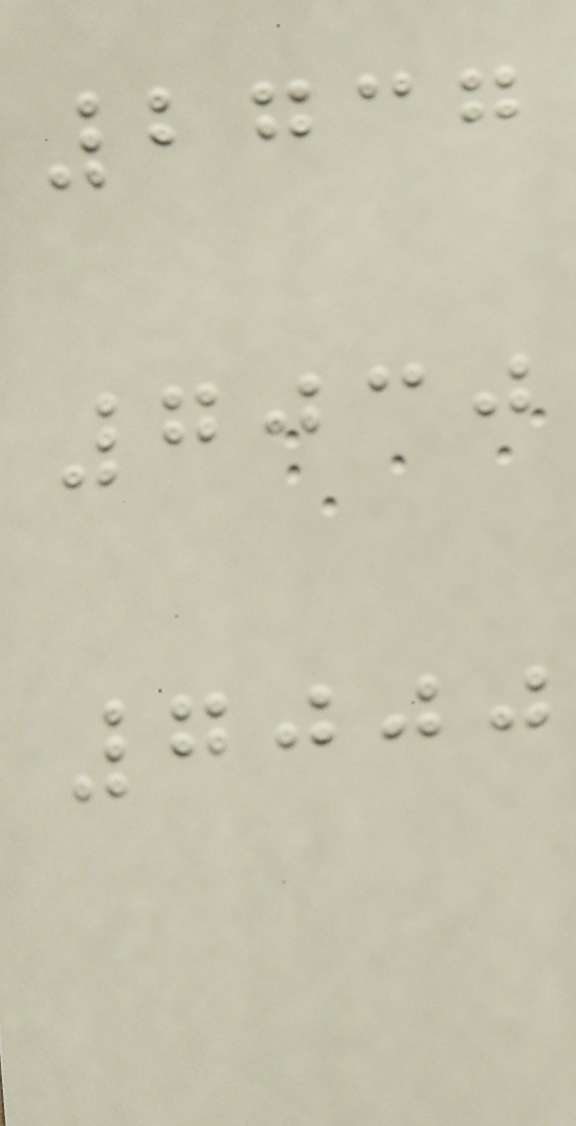2737
7030
7000
